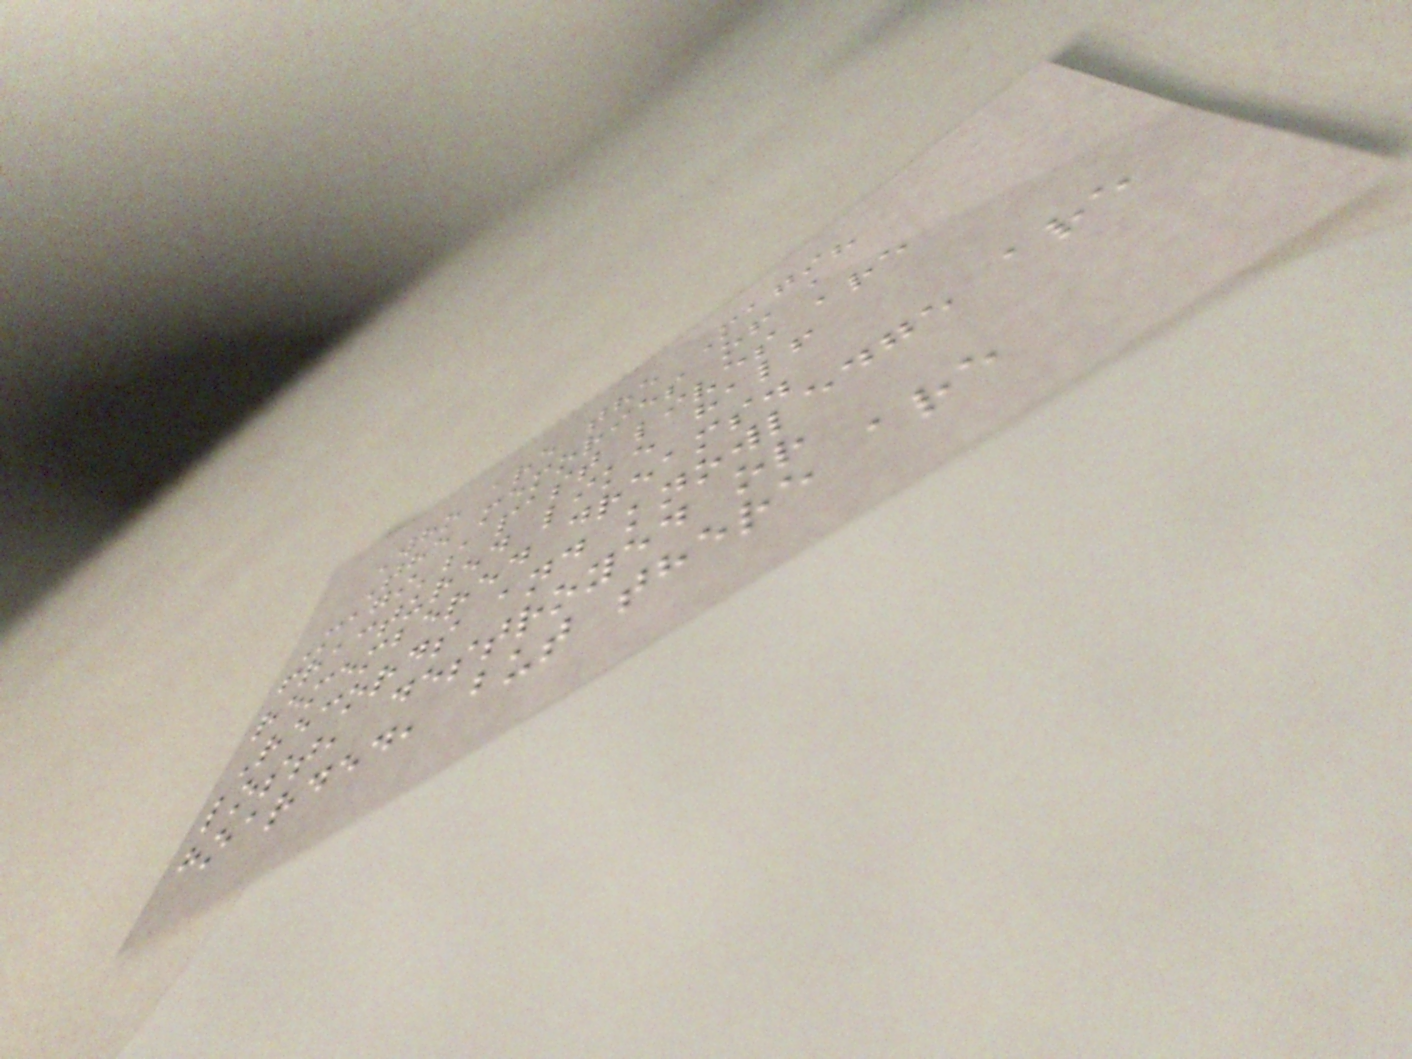Who are the Magi?
The memories of a
Magi's past lives are
fractured like half
remembered dreams.
Records and knowledge are
lost, destroyed or
hoarded, but there are
